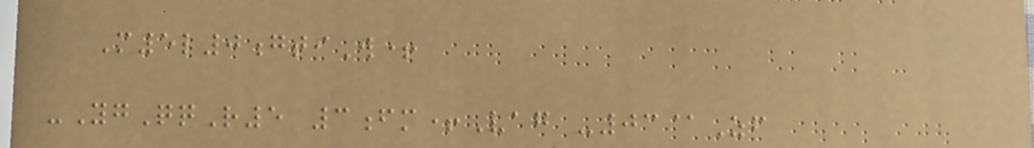M5l0gtiW+
-YgQqR5 3fm+Vag -03@Zf
